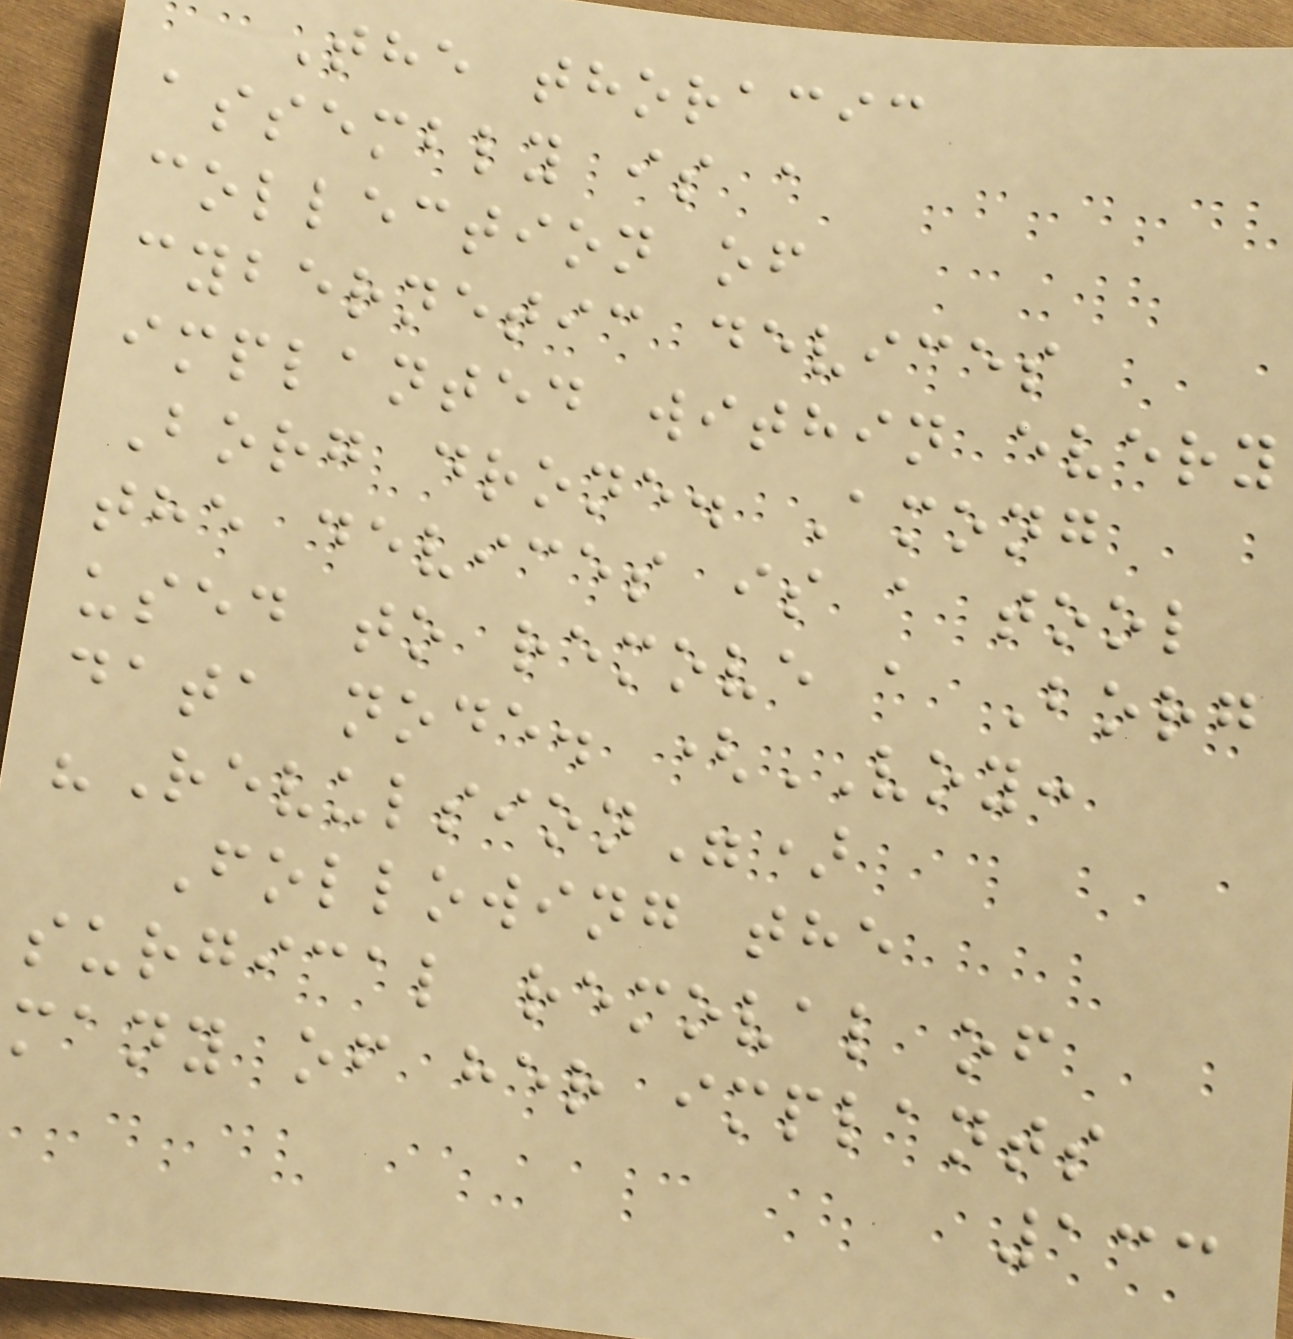The thoracic
assembly is a
collection of
cybernetic devices
implanted within every
Borg drone. Among
the devices is a tool
used to remove a Borg
data node. (VOY:
"Revulsion")
Following the
surgical removal of
many of her implants
133
